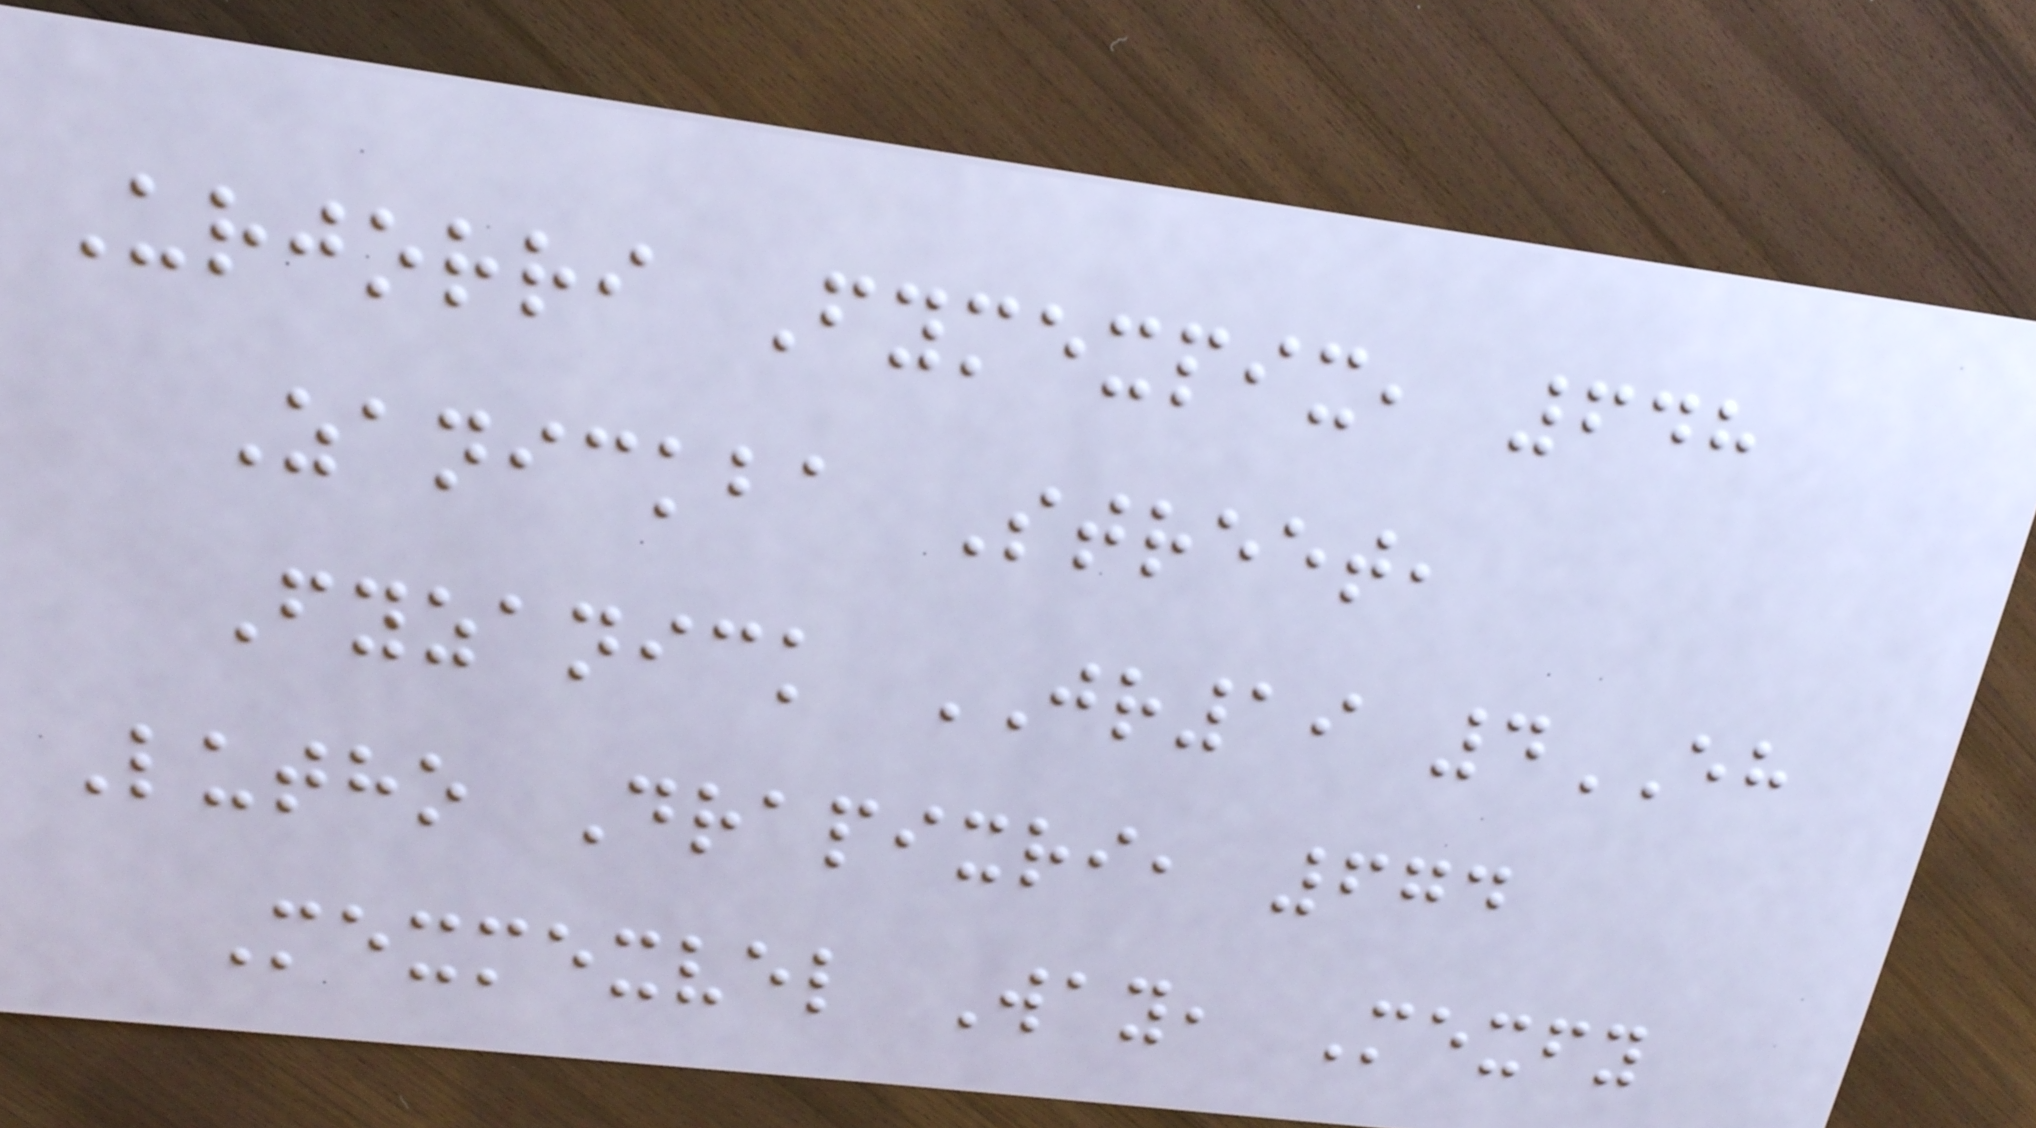Urjorri Fymexpix, 648
Zanickba Street,
Fyzanick JR19 4EH
Lutho Drapixri, 674
Mexmexvel Way, Mexfy
